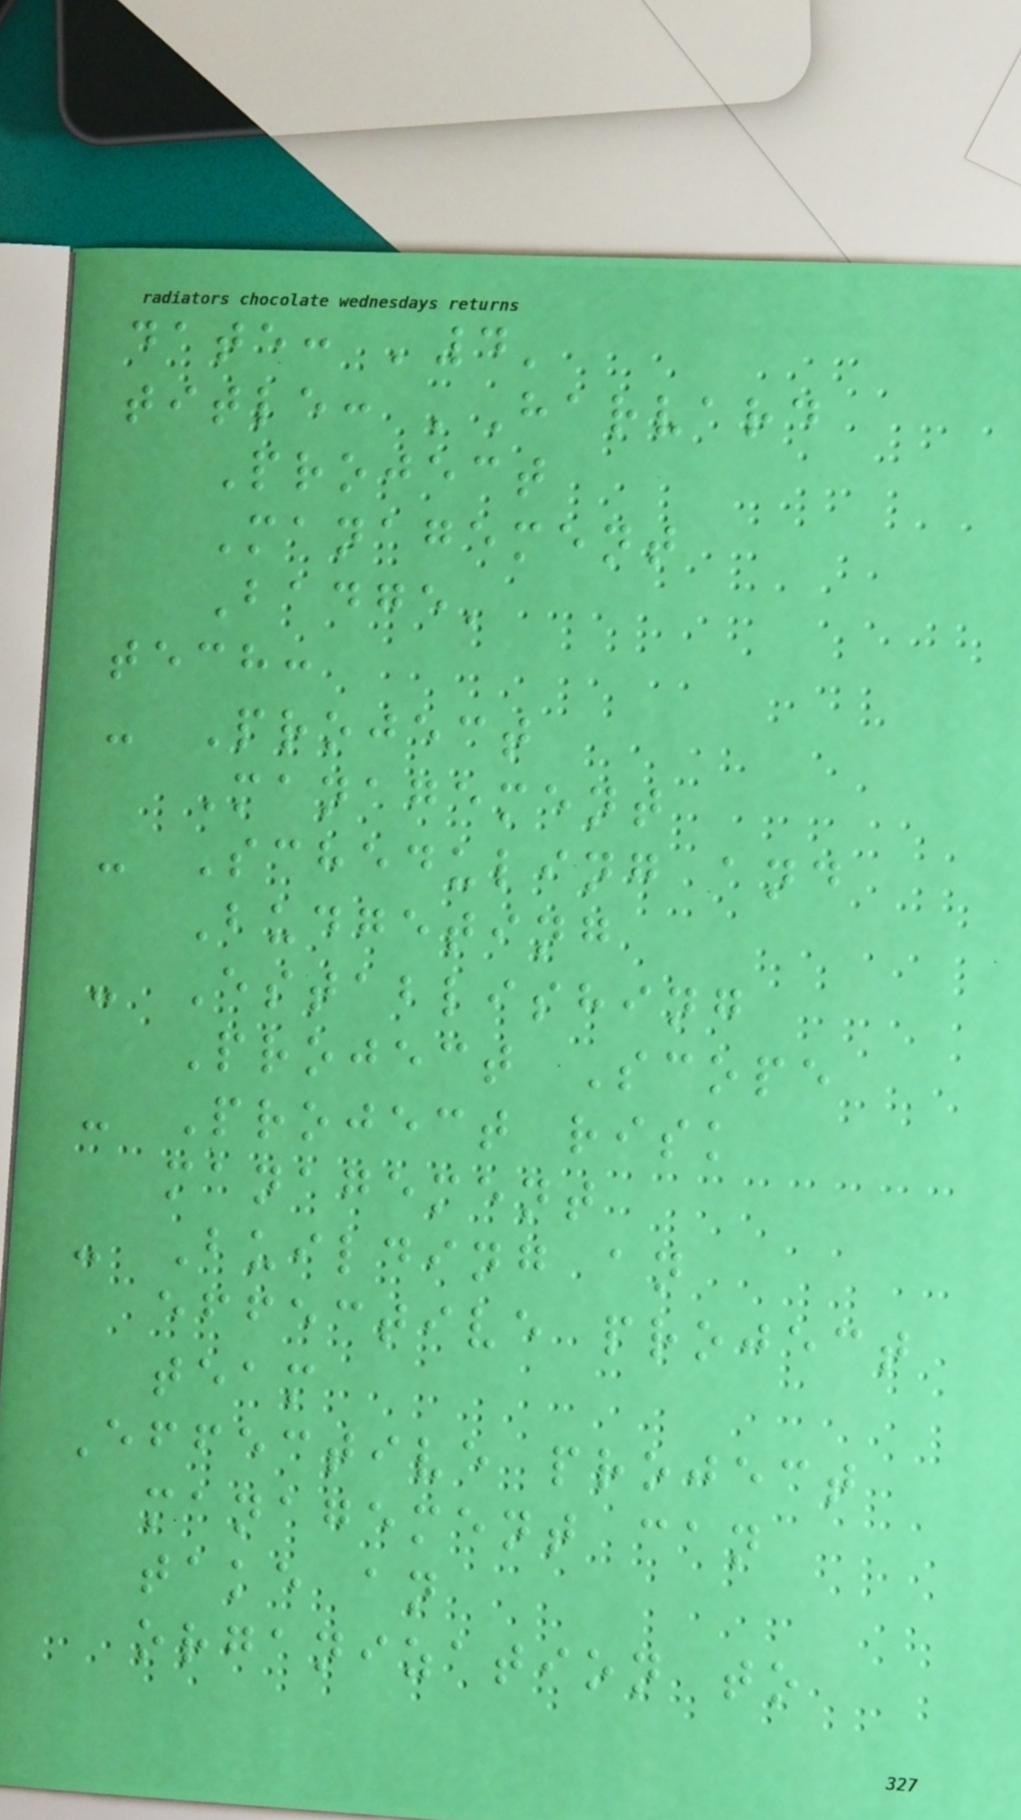date: '4'
title: 'Harvard
Project
Management
Badge'
tech:
- Project
Management
- Scheduling and
Budgeting
- Establishing
Project Scope
- Project risk
management
- Building an
effective project
team
Effective project
management can
take an
organization to
